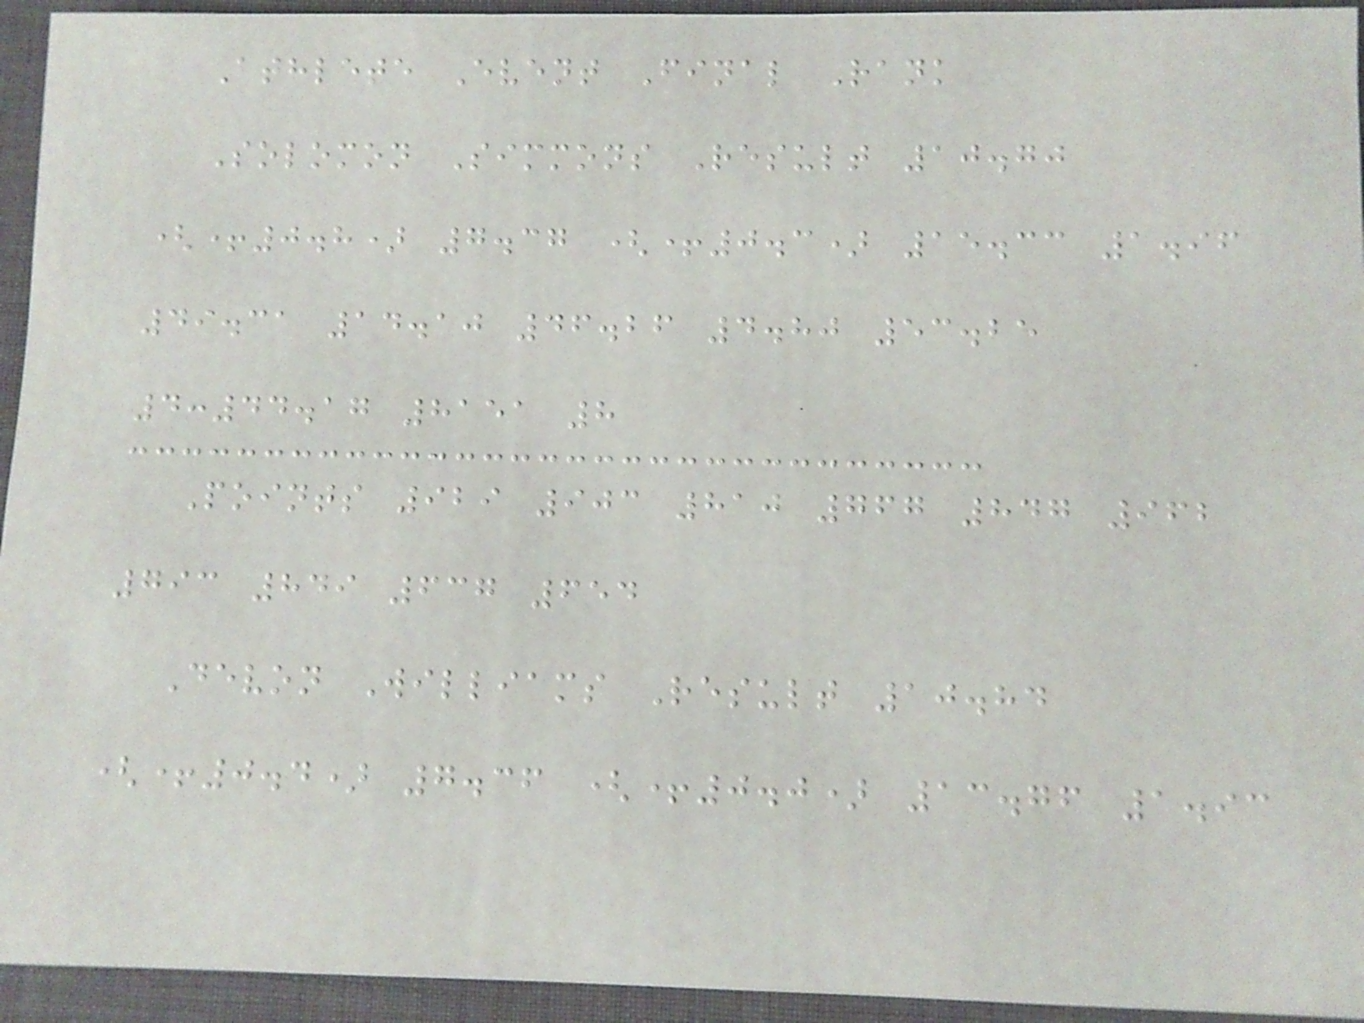Athlete Event Final Rank
Solomon Simmons Result 10.70
(+0.8) 7.37 (+0.3) 15.33 1.96
49.31 14.10 46.26 4.80 53.25
4:44.17 8151 8
Points 929 903 810 767 847 962
793 849 637 654
Devon Williams Result 10.84
(+0.4) 7.36 (+0.0) 13.76 1.93
